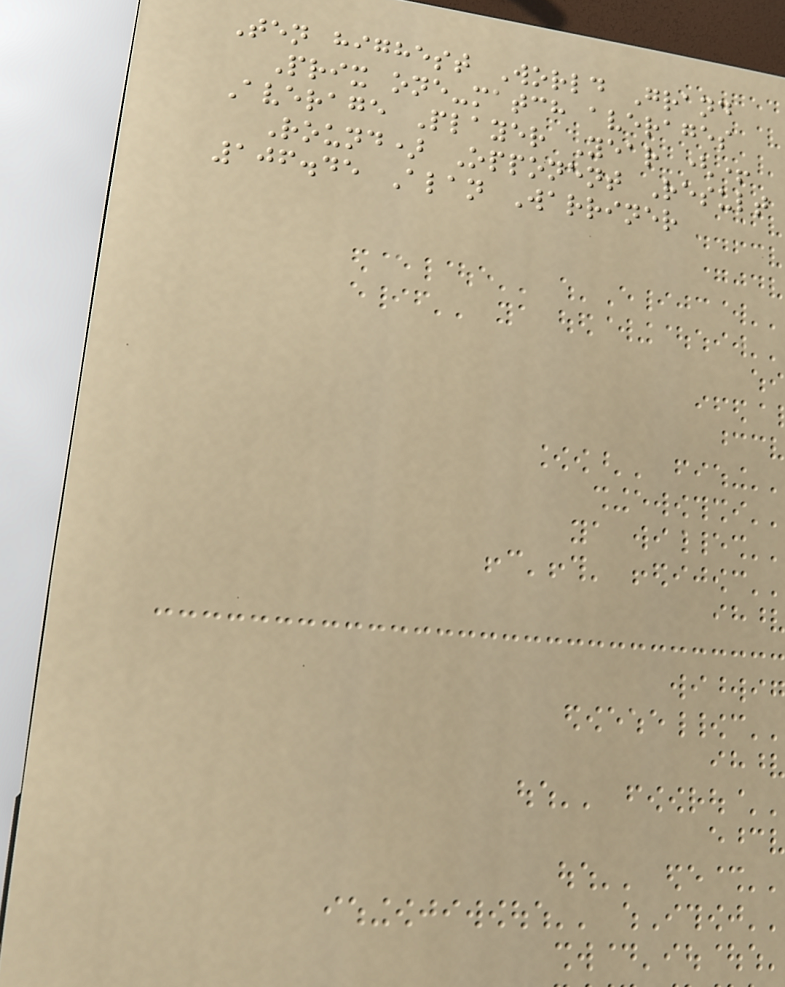Ten highest World Grand
Prix one-match averages
Average Player Year (+
Round) Opponent Result
106.45 Alan Warriner
